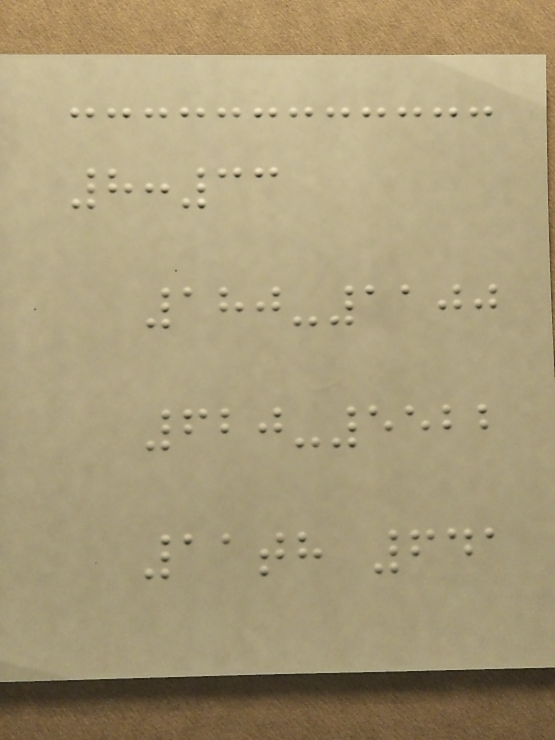8:33
180-1100
620-5522
11th 641
